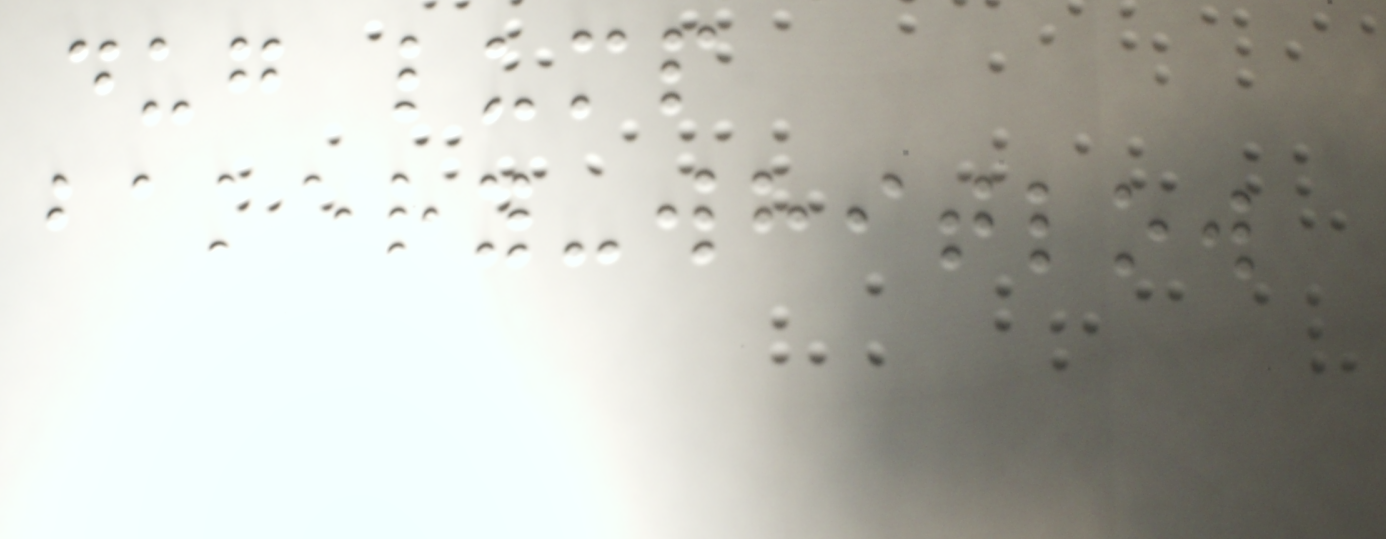dug lump
bakery-whitlow
